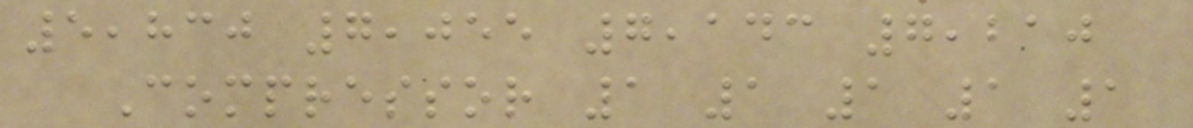5,830 7,055 7,143 7,210
Compressor 1 1 1 1 1
